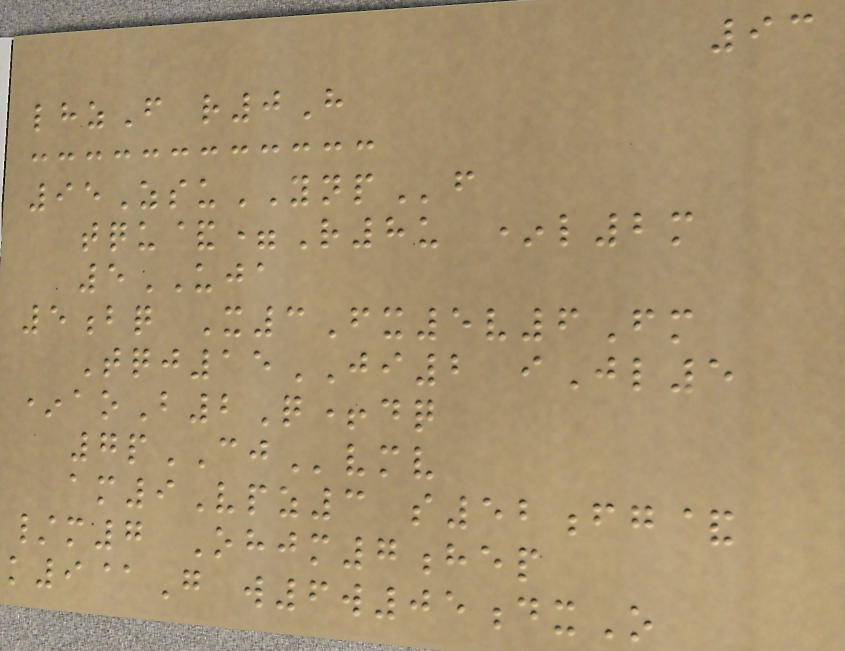93
lhzF r0H
95ZsuYNPf
tqu&=R8u *l2m
5UJA
5bq X3Fx5v6Fm
Tqj15JI2 iJl5
*aoB2Q+dq
7pCJvmv
am9Vpz3 s52fg&
/m7 Ohjm7hep
k9@G w6w05dxO
